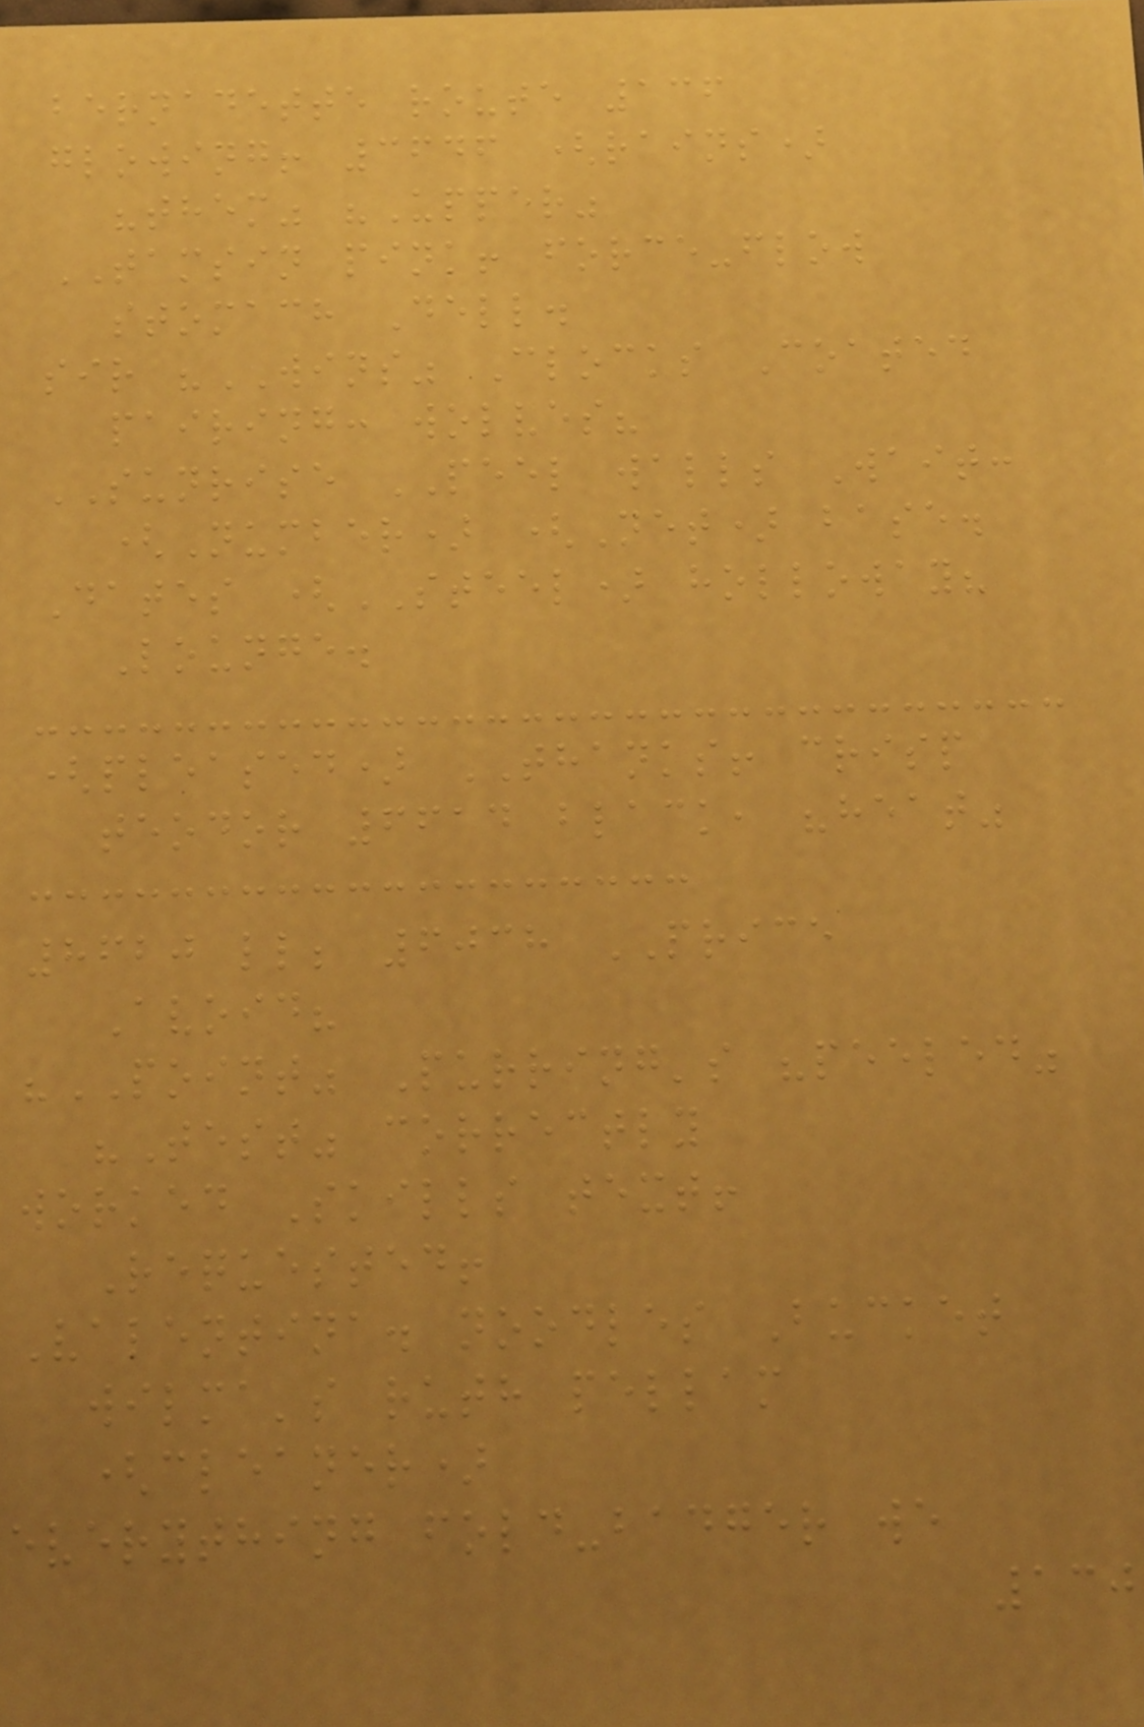bernadette route 136
glowing! 3646 (rains)
"them" "Upper"
TAMSIN pink! force-flow
stomach Dell.
sir "WINS" Clocks Coated
pairing: wolves?
SUNRISE PEEL walls Wait:
(Number) (Net) base.
Dates (STEEL) holloway?
Lounge.
(pleased) THANKS! crisp
teodor 6614 black, "heat"
8620 ll; 6038 PRICE
Avoid?
"POINT" Purring's "peeled"
"Test" correctly
worked Skills text!
Requested!
Valentina. noodles Bucket
wilma's ruth pellam
(cleaner)
everything fold-badger we
130
